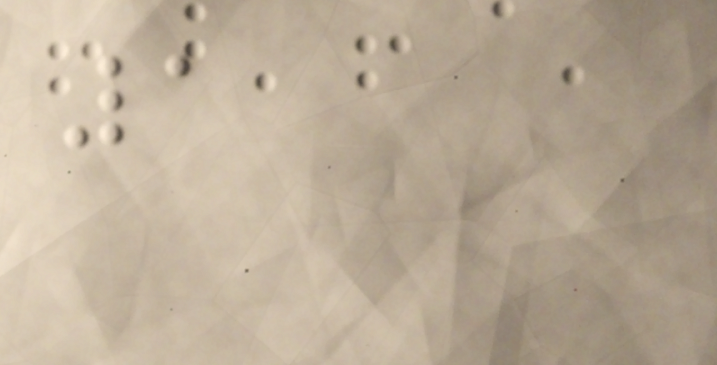1
